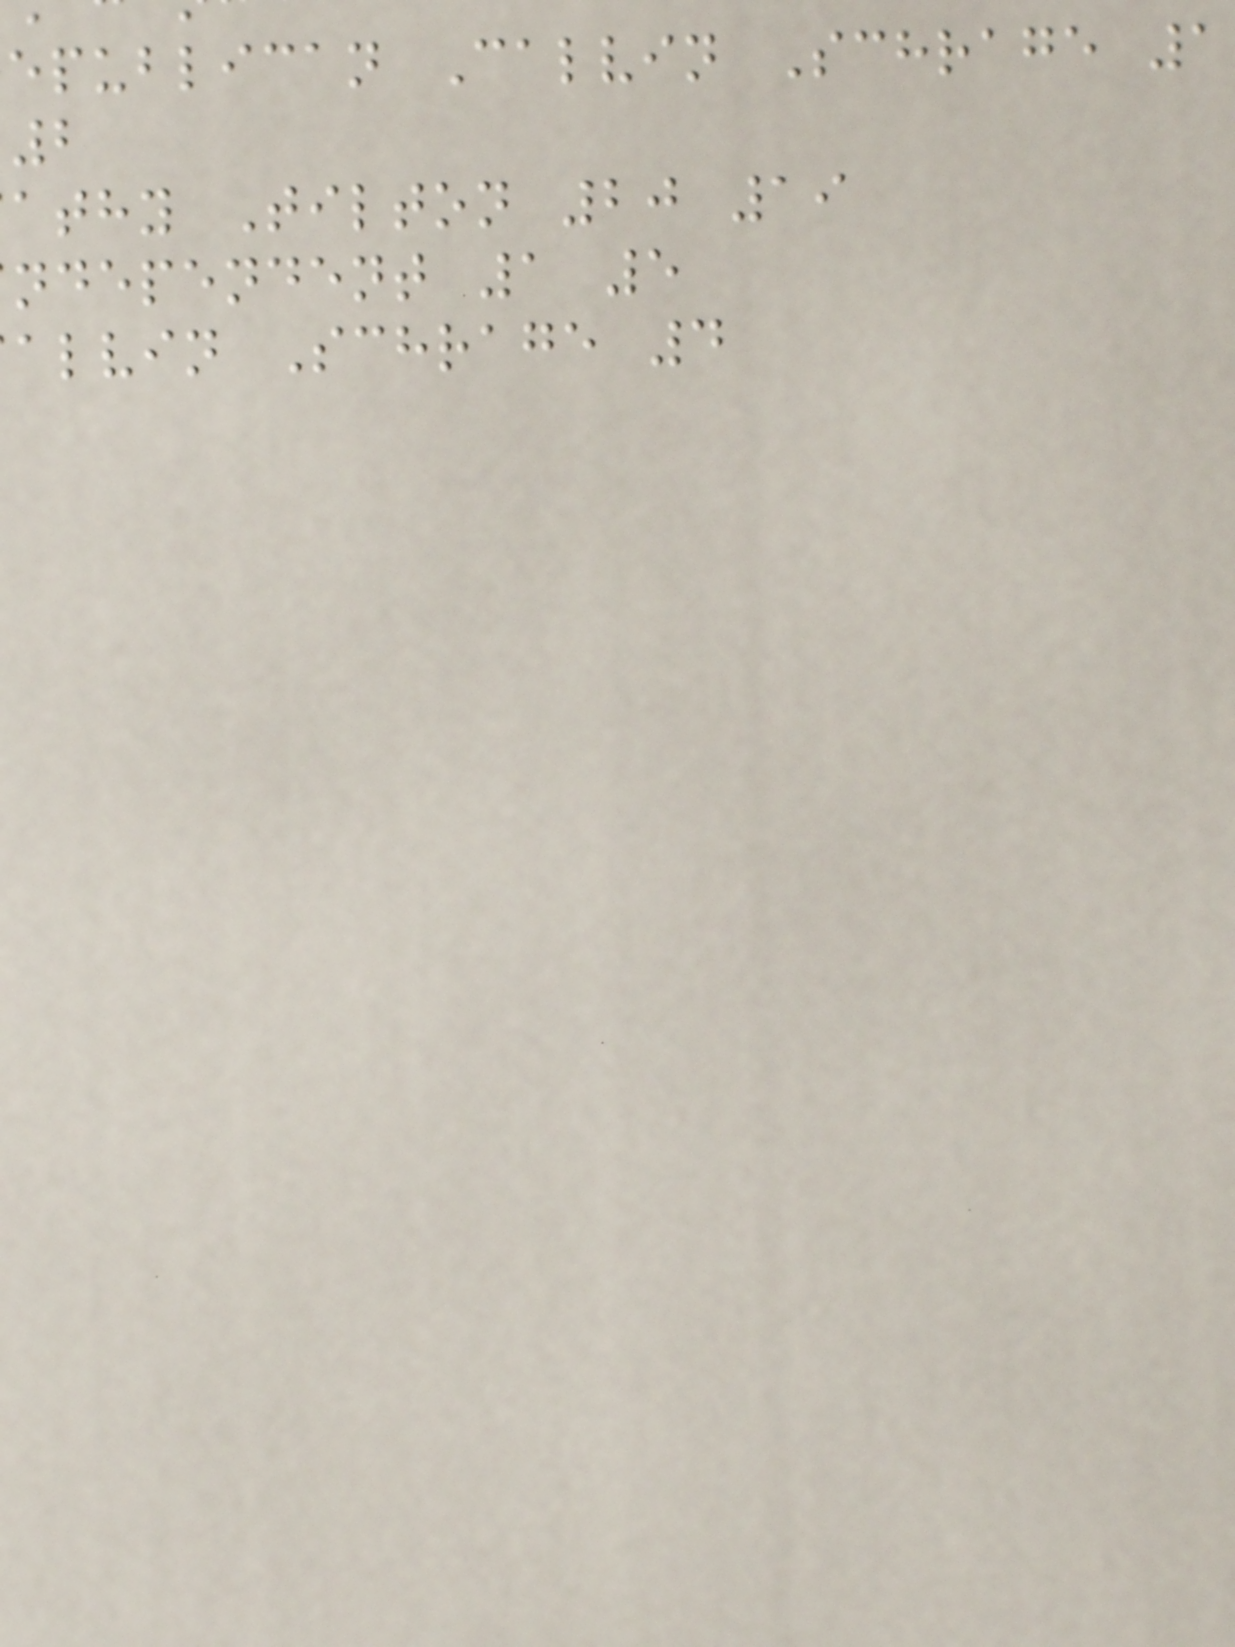epublican Calvin Schrage 1
2
athy Tilton 20 19
ndependent 1 5
alvin Schrage 4
